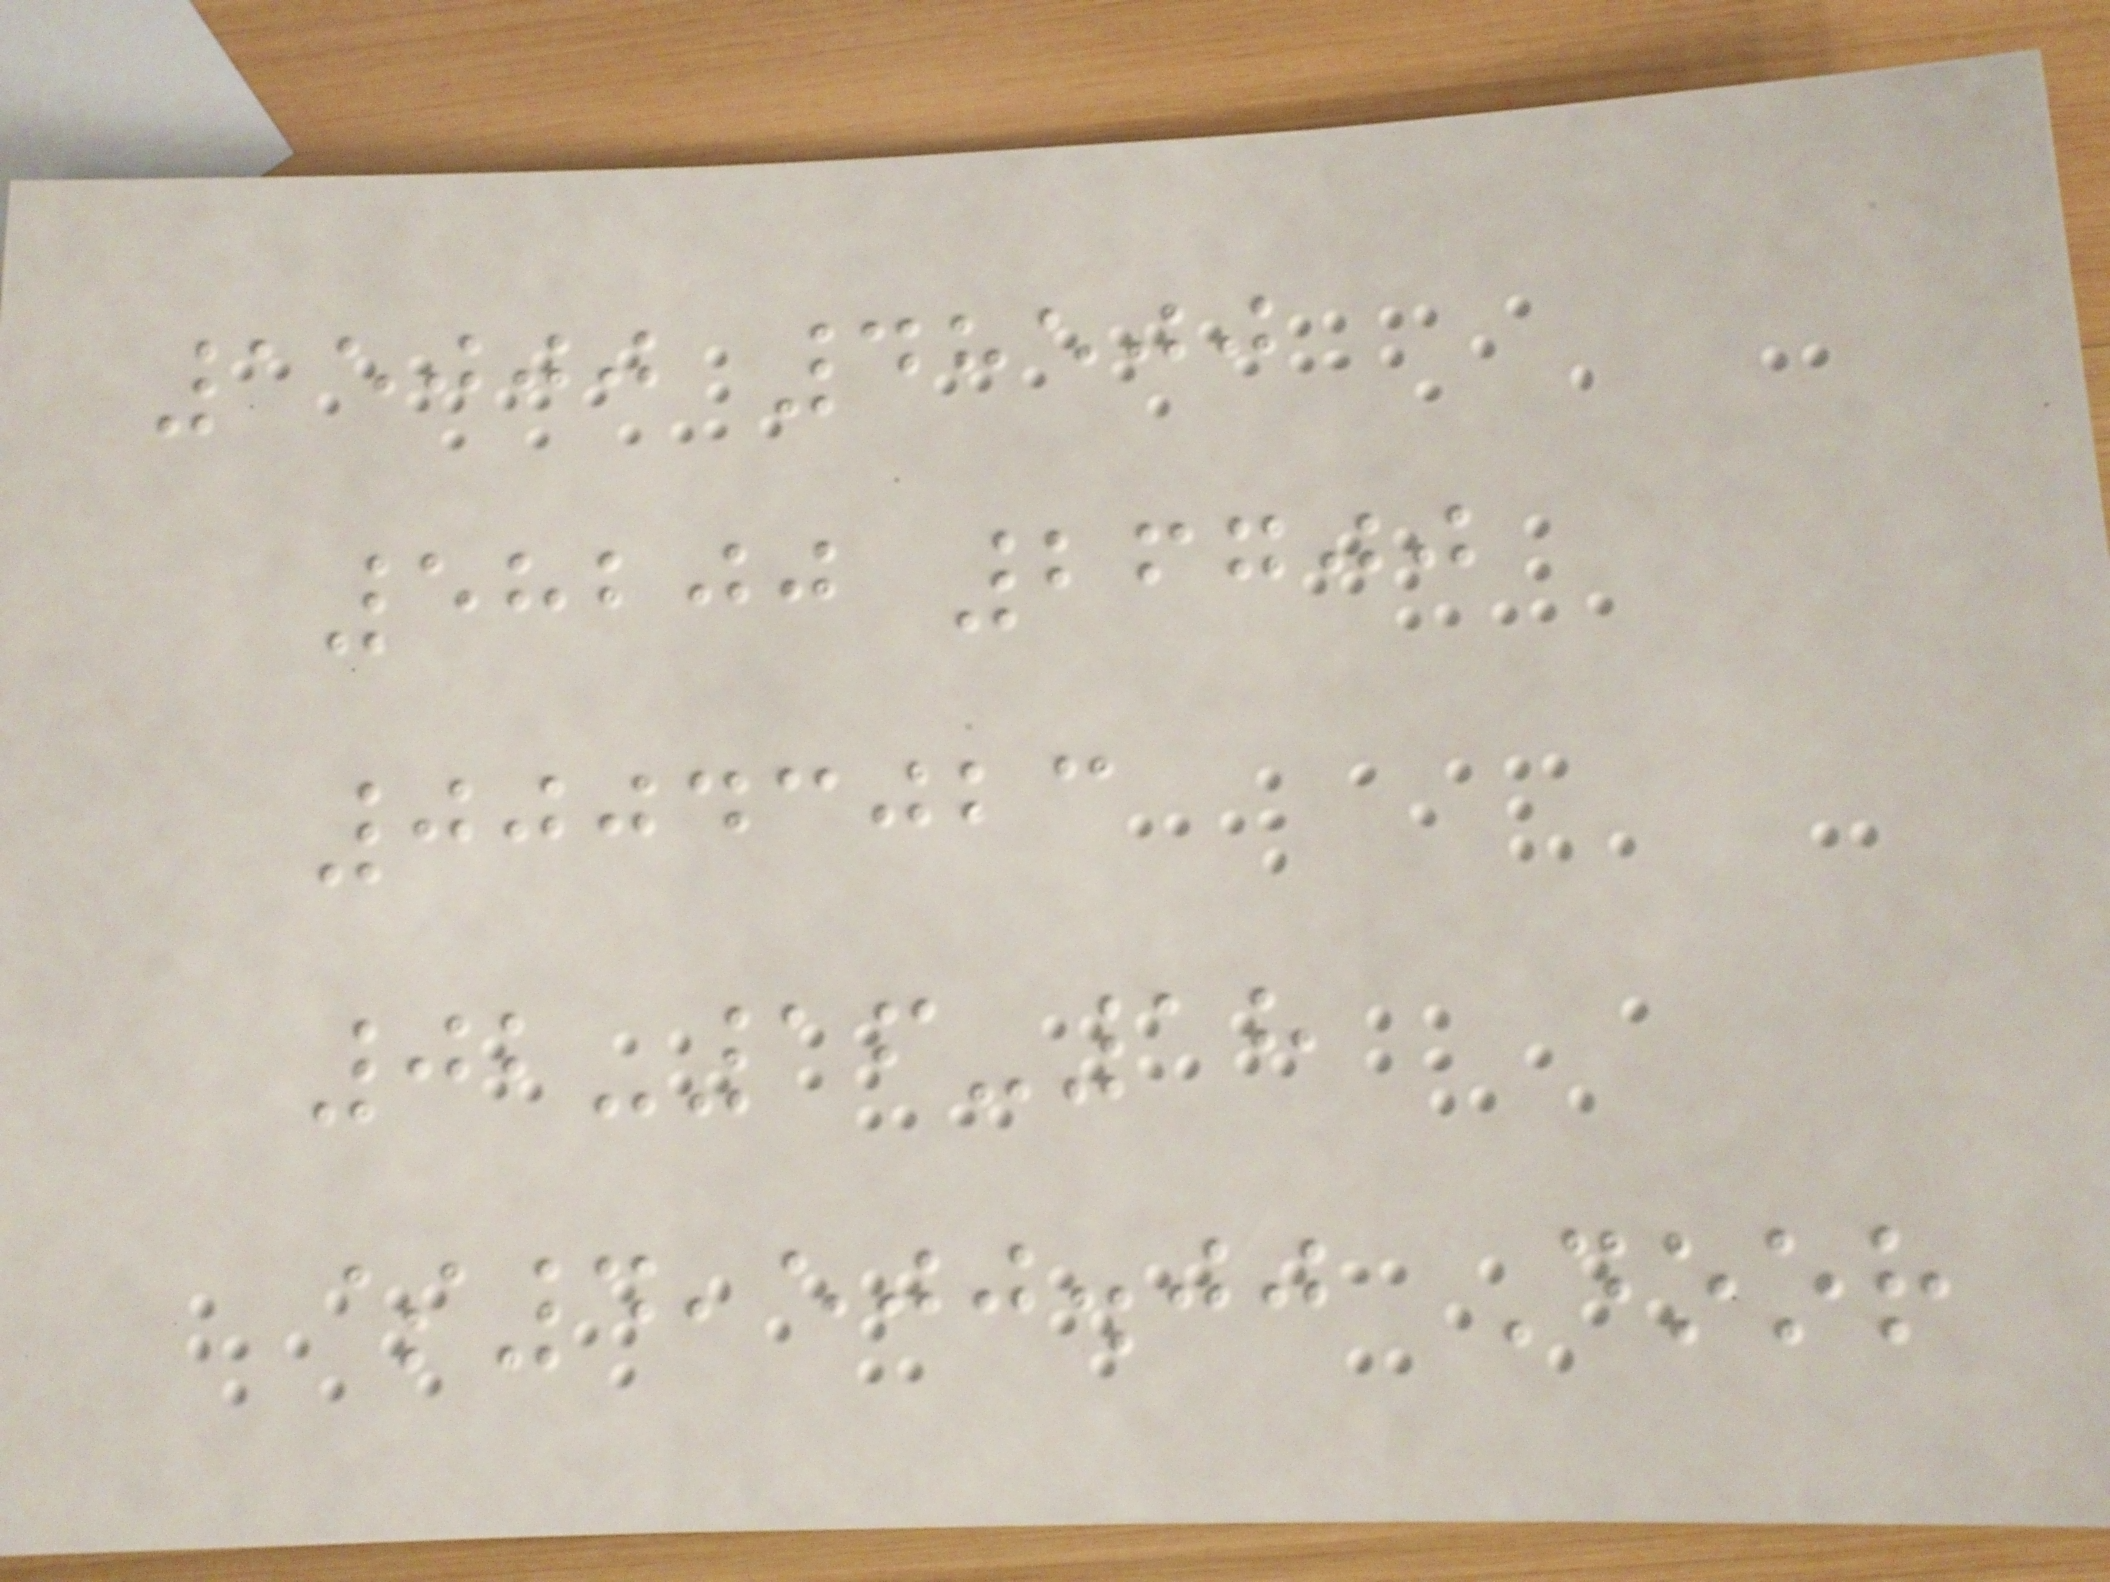15000 48500
58200 26700
00043023
02-16-18
$4,500.00 Door
